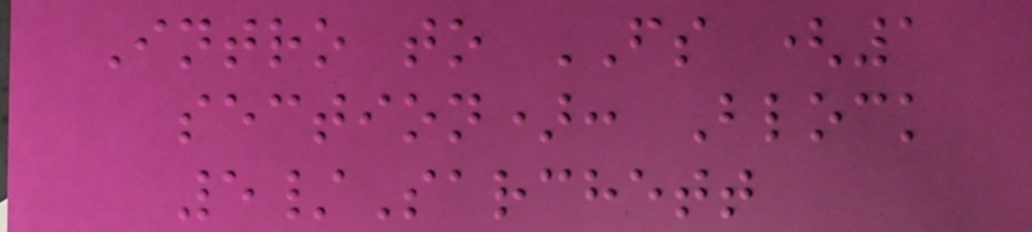Intro to FS (1
section): Block
5/Sarchett
